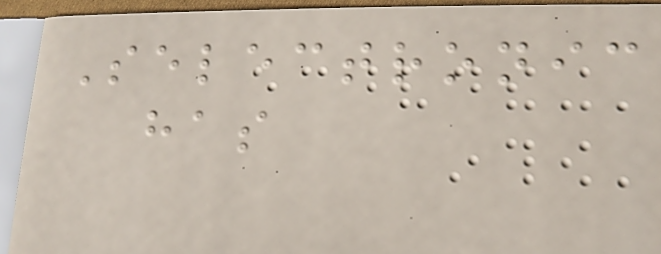Selectronic
has
